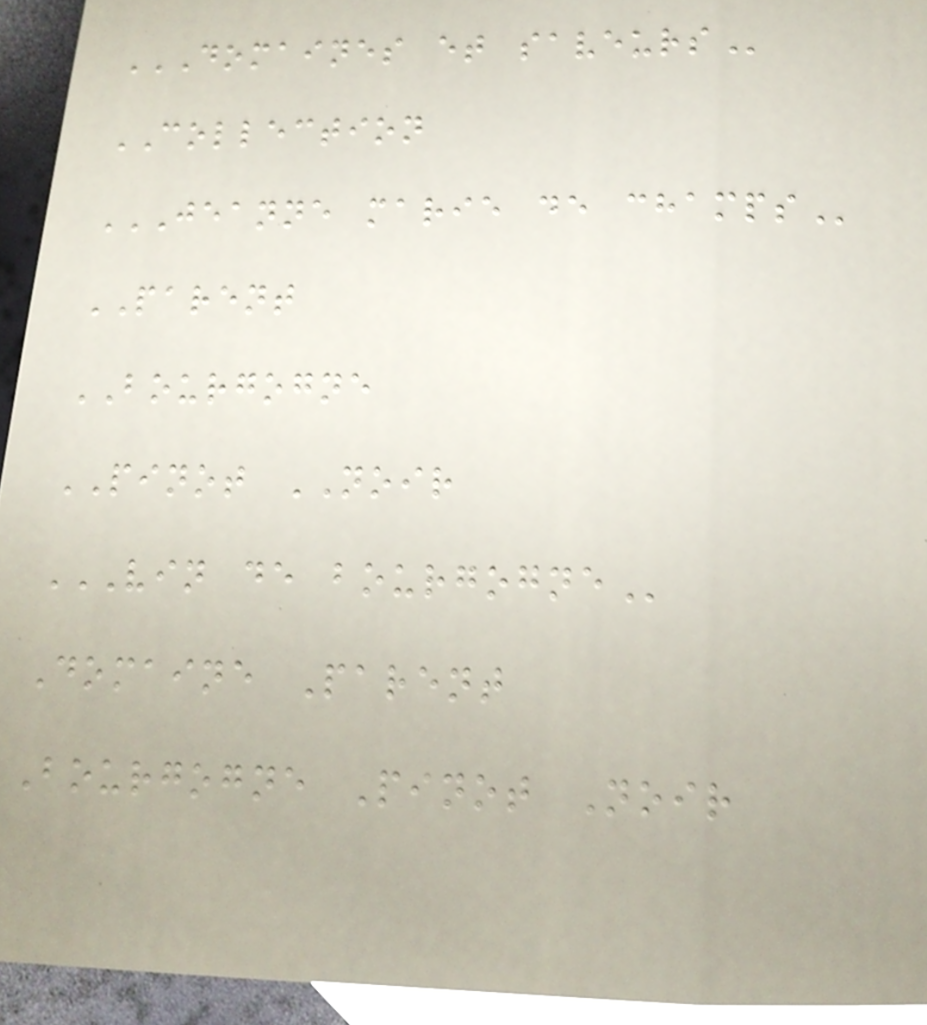DOMAINES ET SAVEURS
COLLECTION
JEANNE MARIE DE CHAMPS
PARENT
BOURGOGNE
PINOT NOIR
VIN DE BOURGOGNE
Domaine Parent
Bourgogne Pinot Noir
